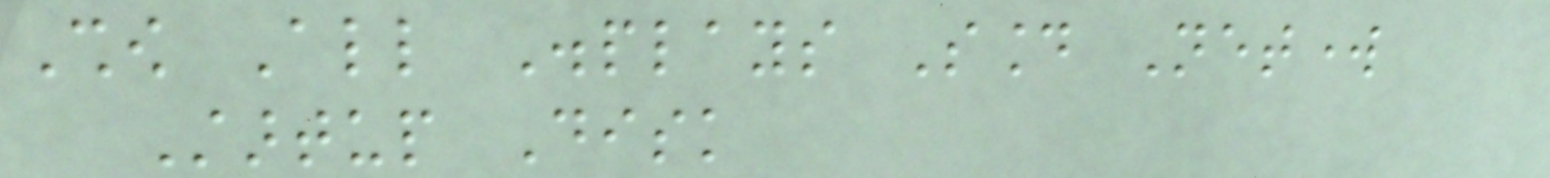Show All Displays Sound Network
Startup Disk
